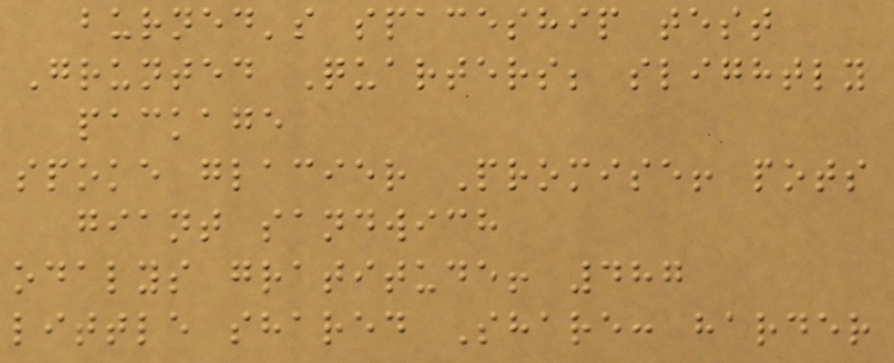burned's spaceship test
Grunted Quarters; slightly
package
spoke glacier Promise! pots
giant sandwich
odalys gratitude! 487
little shared Share: harder
